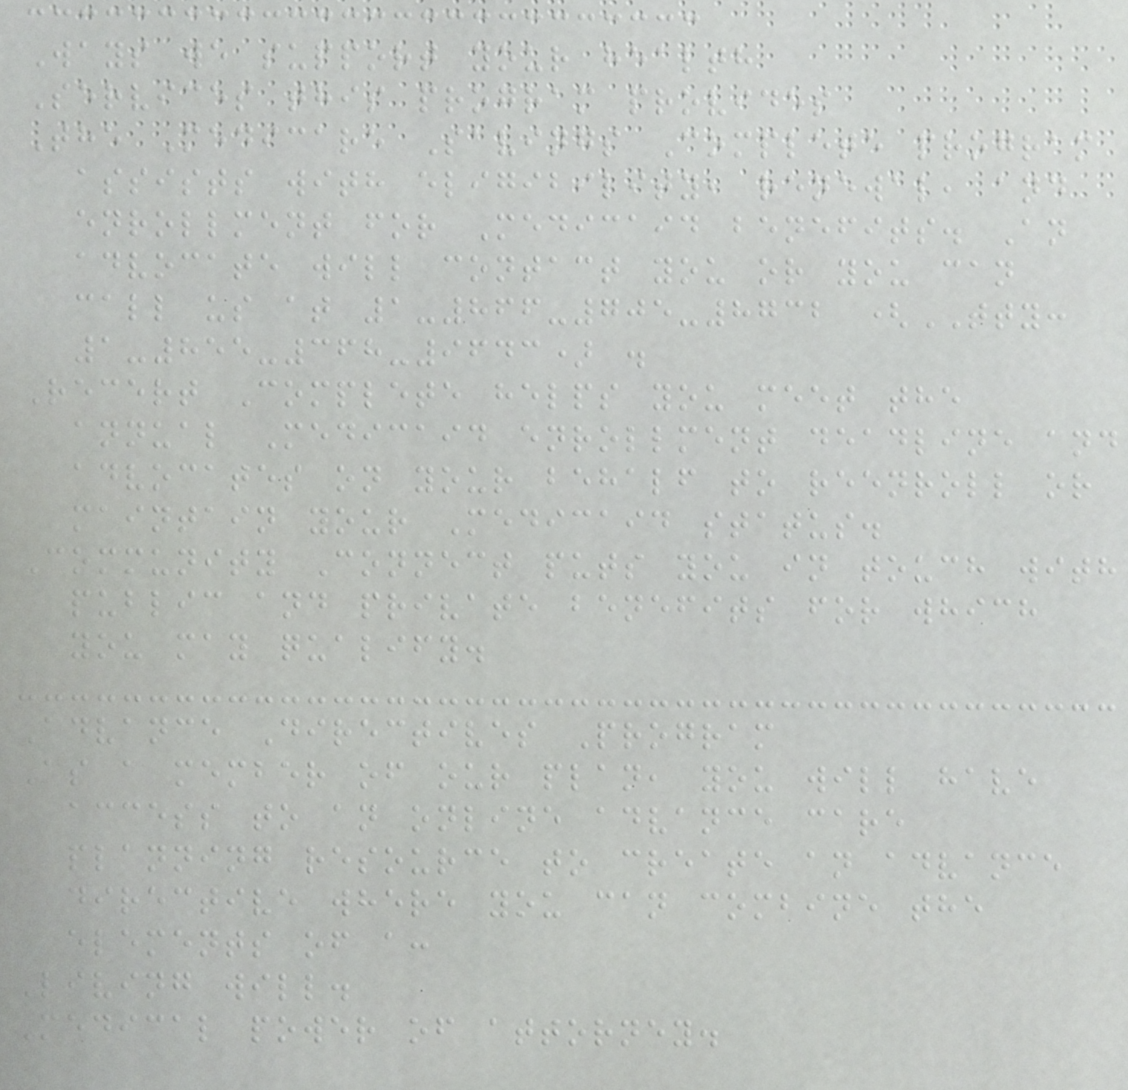Ways we support your health
Services this program provides
The Medicare Savings Complete program
assists with eligibility, renewal, and
enrollment for Medicaid benefits. An
advocate will contact you or you can
call us at 1-866-705-8732 (TTY:
1-855-368-9643) .
Recert Complete helps you meet the
annual Medicaid enrollment deadline and
advocates on your behalf to reenroll or
maintain your Medicaid status.
Community Connect puts you in touch with
public and private benefits for which
you may qualify.
Advance Directives Program
As a member of our plan, you will have
access to an online advance care
planning resource to create an advance
directive where you can combine the
elements of a:
Living will.
Medical power of attorney.
